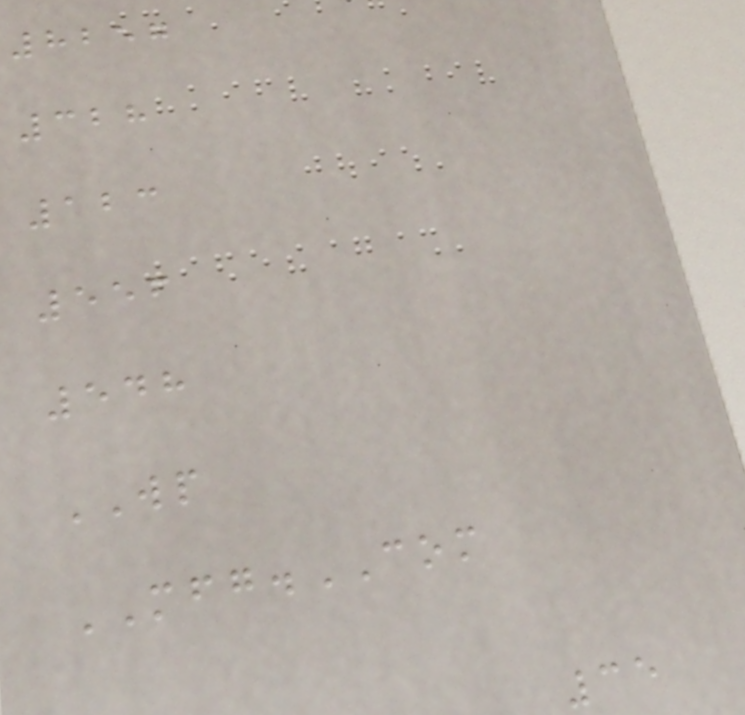8257
328
123
556
548
WP
MFG.COM
35
